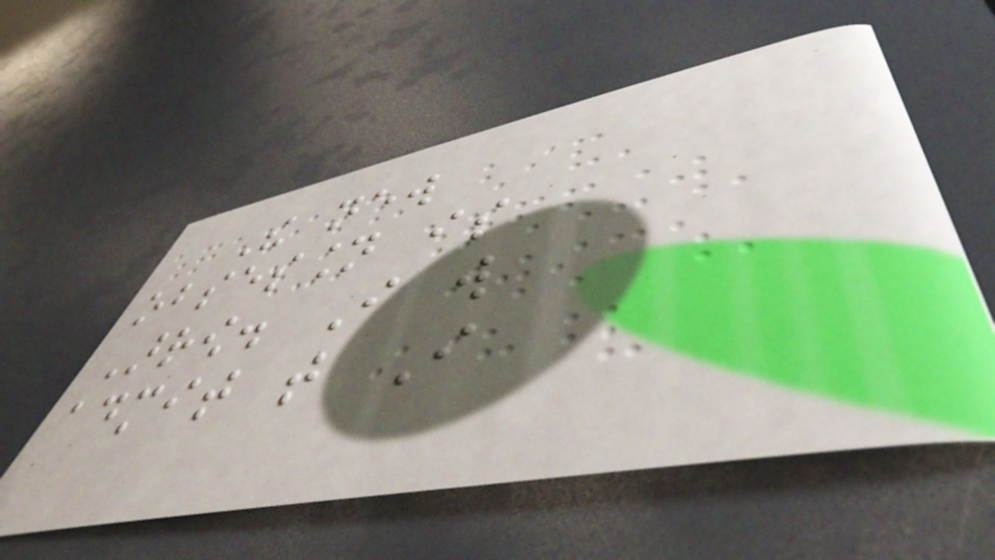The new
obsession is
Arrow. I will
admit that I
